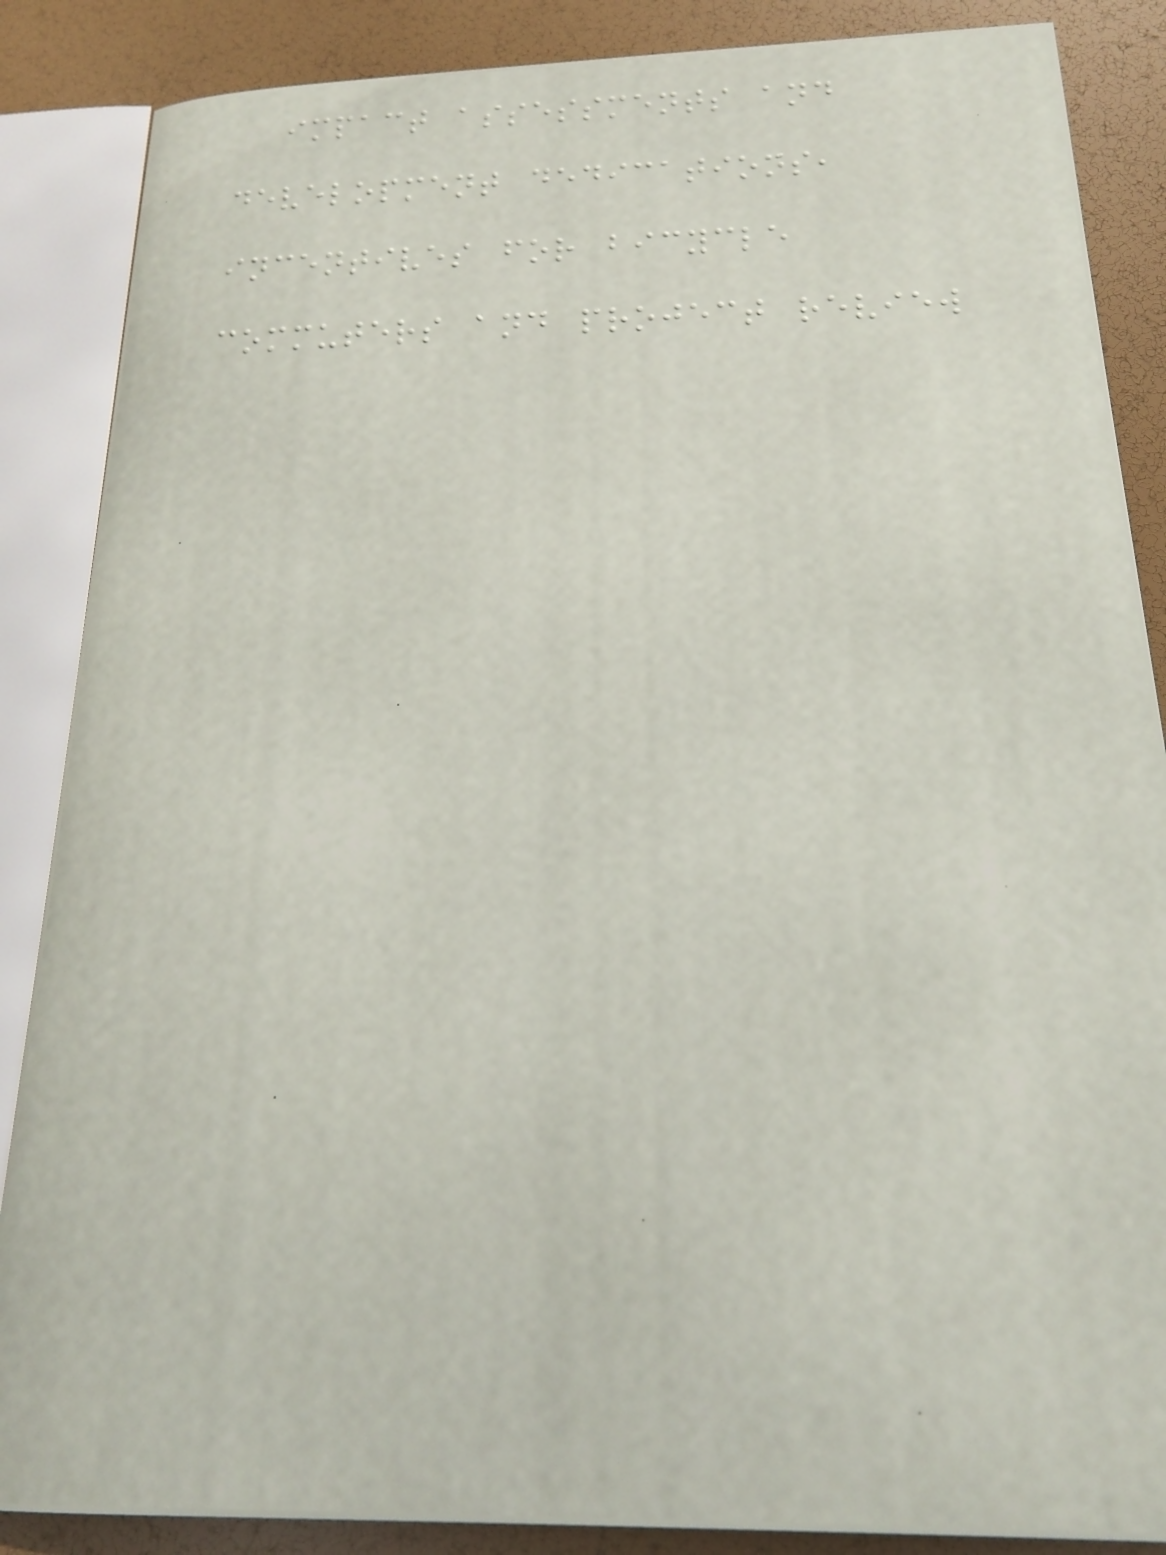impact assessments and
development dedications,
incentives for bicycle
commuters and project review
